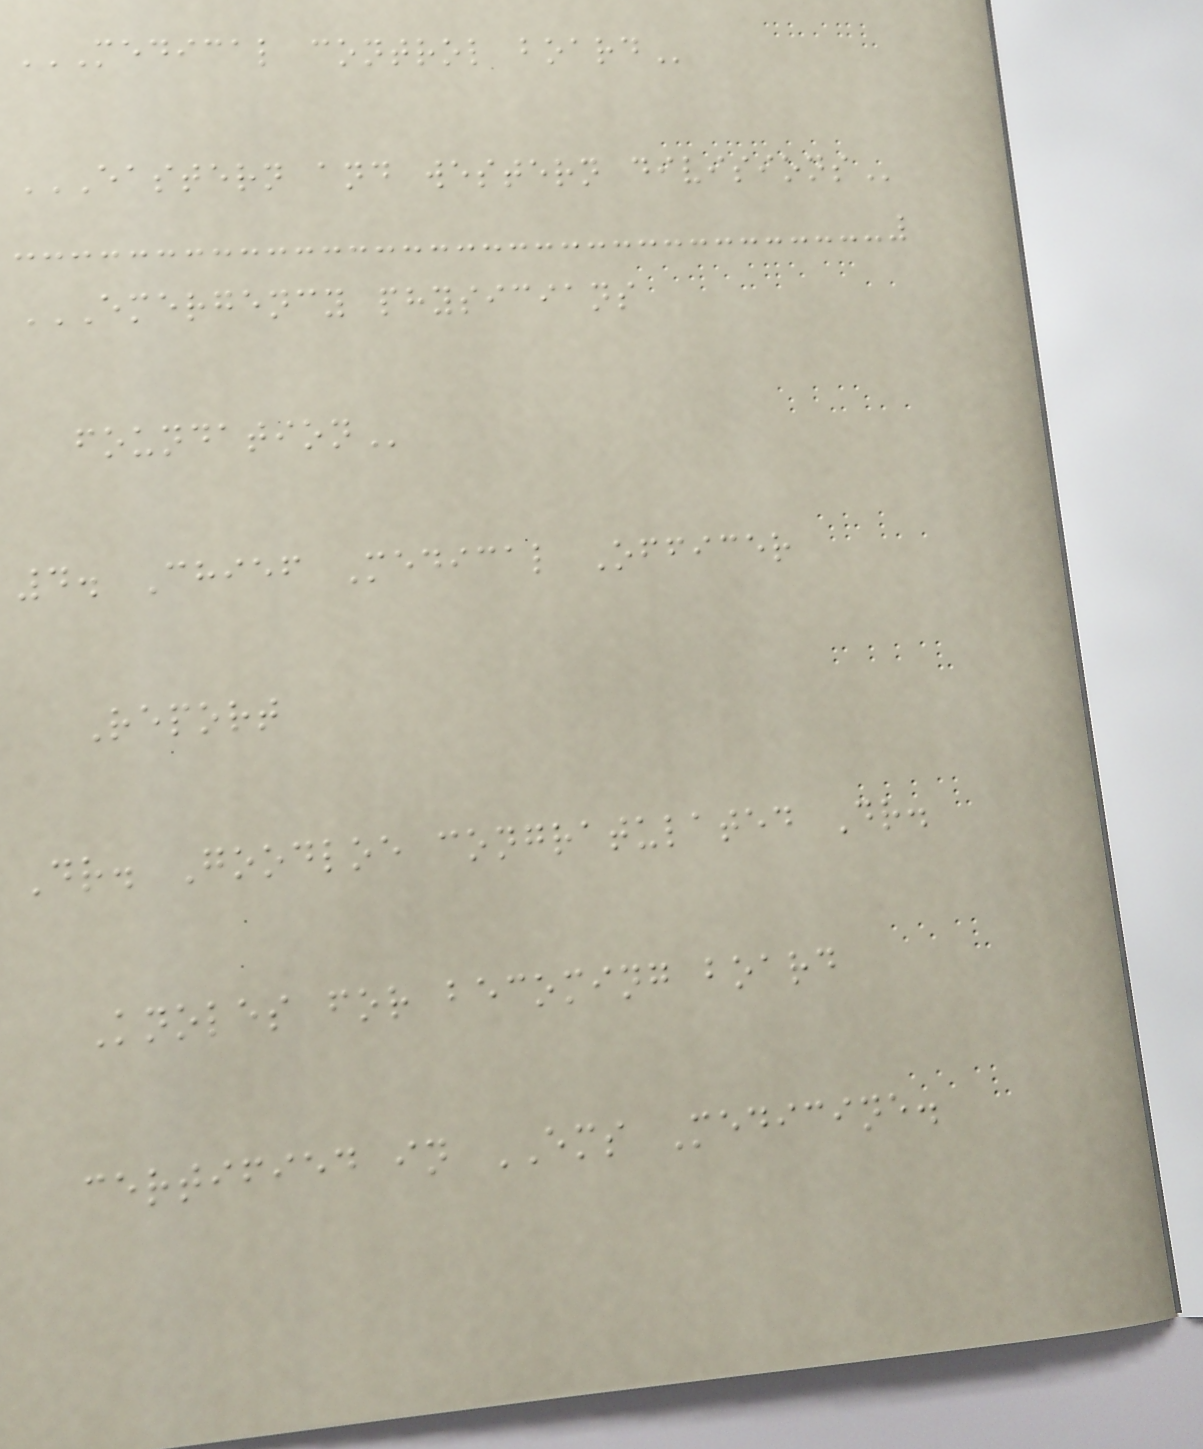MEDICAL CONTROL BOARD
EASTERN AND WESTERN DIVISIONS
EMERGENCY PHYSICIANS
FOUNDATION
4. Chief Medical Officer
Report
Dr. Goodloe congratulated Dr.
Knoles for becoming board
certified in EMS Medicine.
